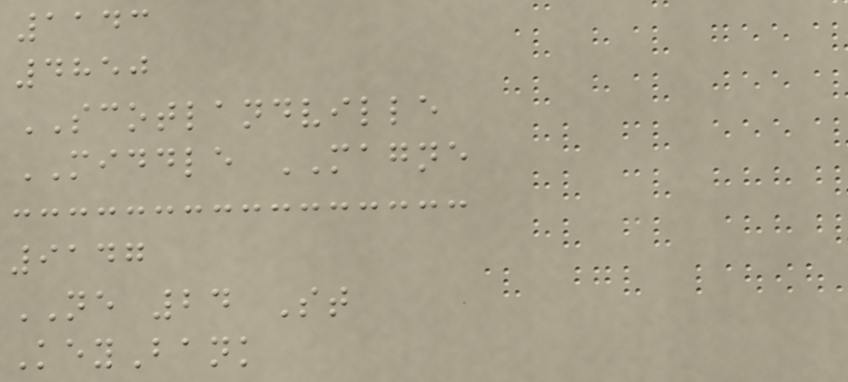1143
4850
SCOTLANDVILLE
MIDDLE MAGNE
9147
NE 24 St
KeyBank
